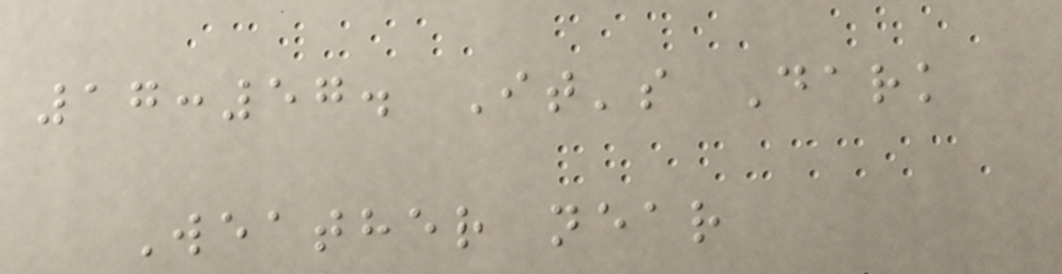17:57. It's Dark
Weather near
